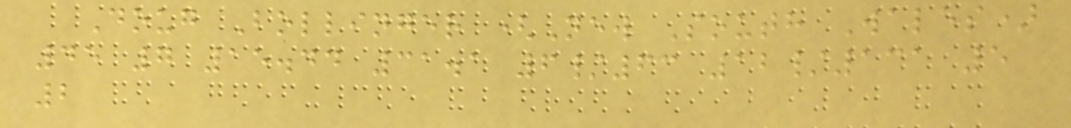Doug Bollinger (New South Wales)
45 7 15.44 31.1 6/63 12/131 5
2
